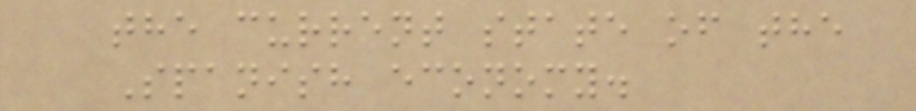the current state of the
Spanish economy.
